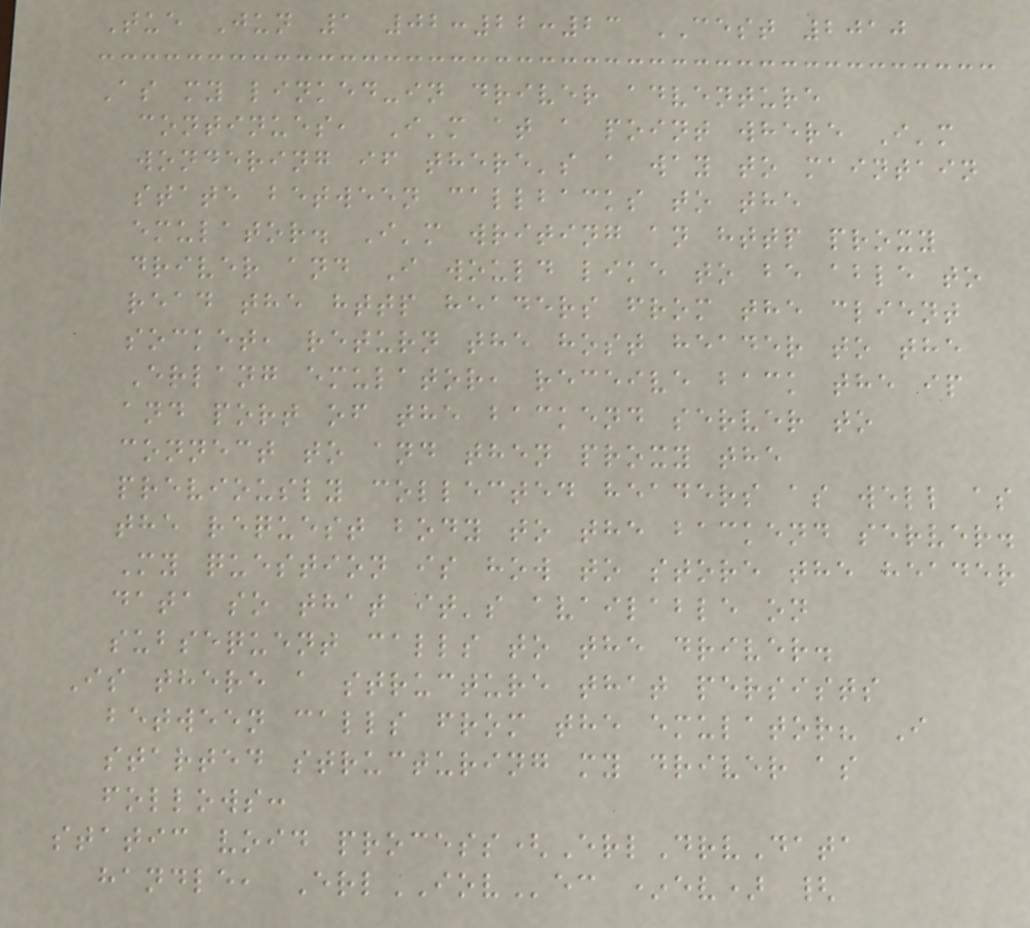Tue Jun 1 02:22:23 CEST 2010
As my linked-in driver adventure
continues, I'm at a point where I'm
wondering if there's a way to maintain
state between callbacks to the
emulator. I'm writing an http proxy
driver and I would like to be able to
read the http headers from the client
socket, return the host header to the
Erlang emulator, receive back the ip
and port of the backend server to
connect to and then proxy the
previously collected headers as well as
the request body to the backend server.
My question is how to store the header
data so that it's available on
subsequent calls to the driver.
Is there a structure that persists
between calls from the emulator? I
started structuring my driver as
follows:
static void process(ErlDrvData
handle, ErlIOVec *ev) {
